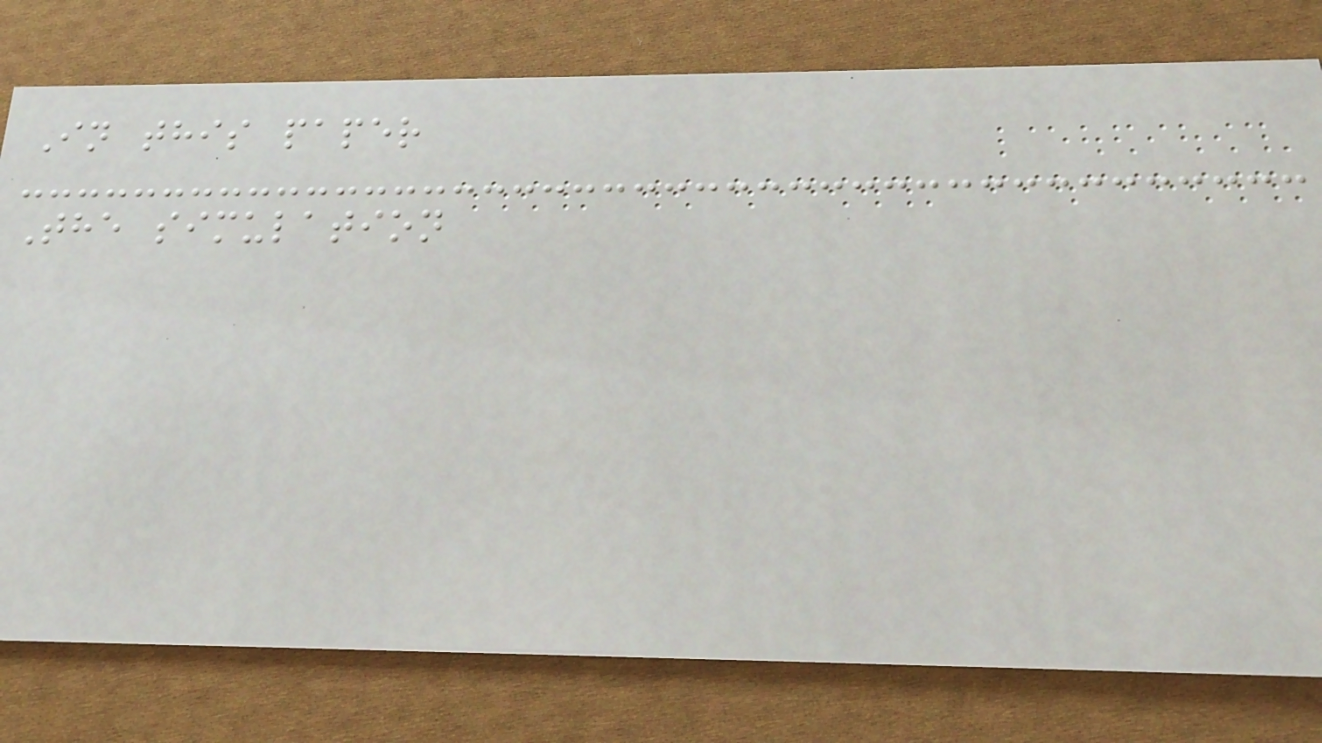In this paper
The simulation
